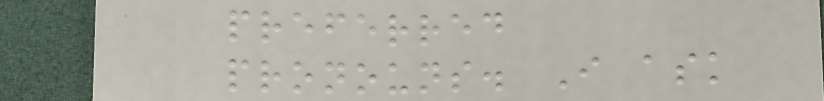preferred
pronouns. I ask
